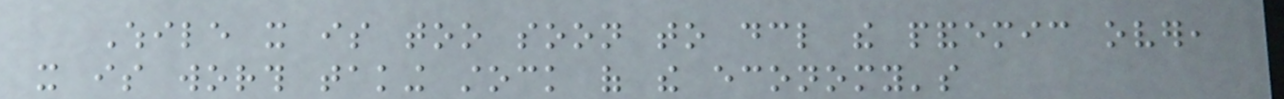While it is too soon to declare the pandemic over,
it is worth taking stock of the economy's
